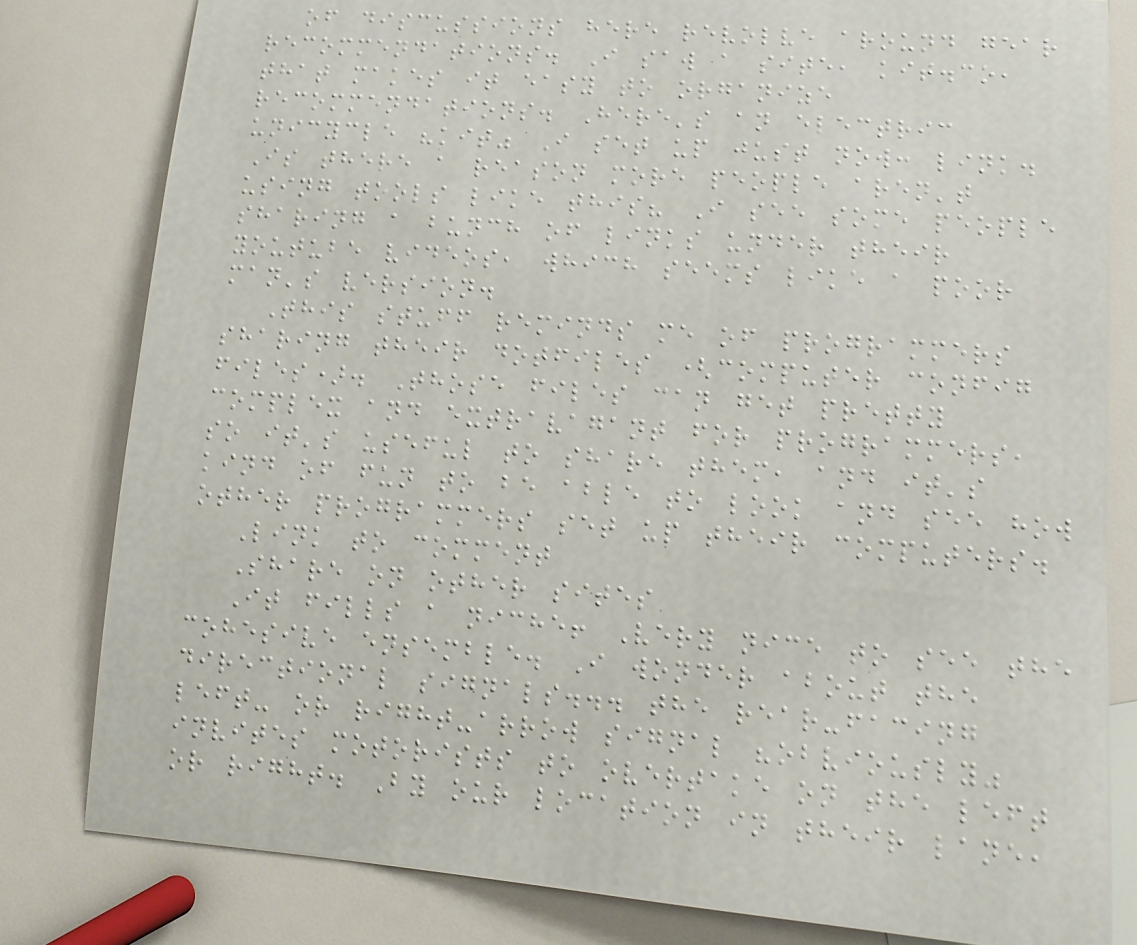of discussions here revolve around gear
recommendations. I saw a site, kit.co,
that makes it easy to organize
recommendations. Here's an electric
unicycle "kit" I set up just now: link.
Is there a reason more people aren't
using tools like this? I see some people
sharing a bunch of links under their
youtube videos, which seems like a poor
man's version.
This stuff reminds me of programmers
sharing their dotfiles (computer config
files). Those files can get pretty
complex and extravagant for programmers,
so it's useful to share them, and it's
kind of fun to be able to look and see how
other programmers set up their computers.
Link to comment
Share on other sites
It fills a niche! Very nice to see the
cohesive ensemble. I wonder about the
directional signals... the rear-facing
left- or right-arrow signal "obviously"
invites motorists to overtake on the left
or right. By our location in their lane,
